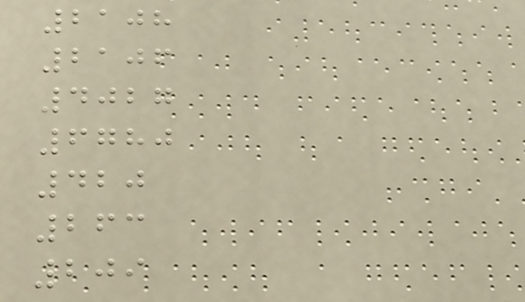2108
2106
4027
6780
420
263
209
